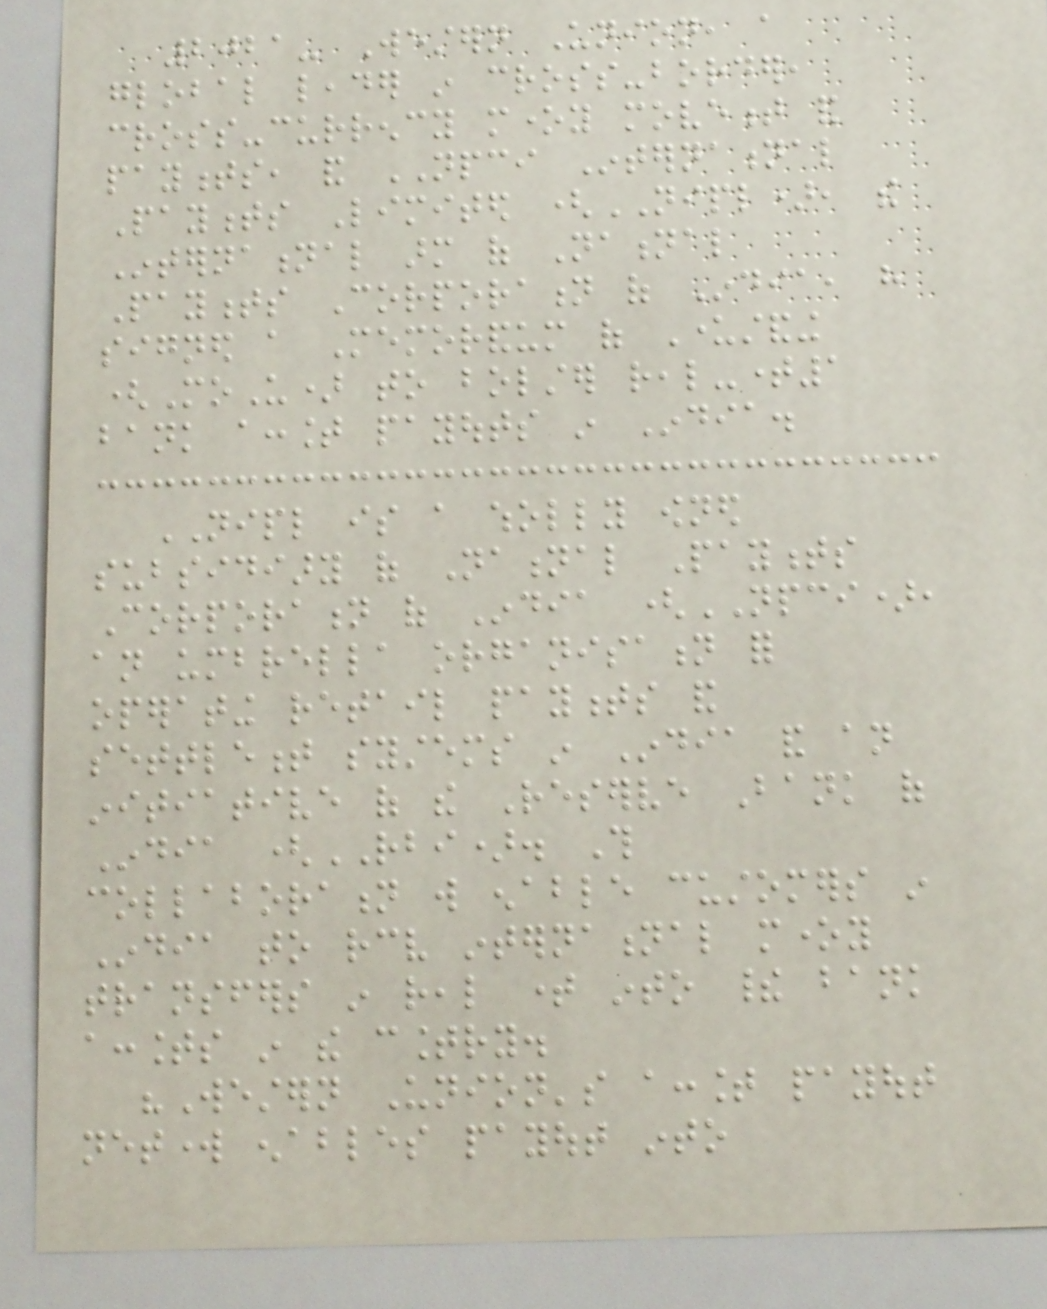2021- Western Union, a
global leader in cross-border,
cross-currency money movement and
payments, and NPCI International
Payments Limited (NIPL), the
International arm of National
Payments Corporation of India, have
signed a Memorandum of Understanding
(MoU) to bolster real-time1
bank account payouts in India.
NIPL is a wholly owned
subsidiary of National Payments
Corporation of India (NPCI),
an umbrella organisation for
operating retail payments and
settlement systems in India and an
initiative of the Reserve Bank of
India (RBI). This
collaboration will enable customers in
India to receive international money
transfers in real time into their bank
accounts in the country.
"Western Union's account payout
network enables payout into
